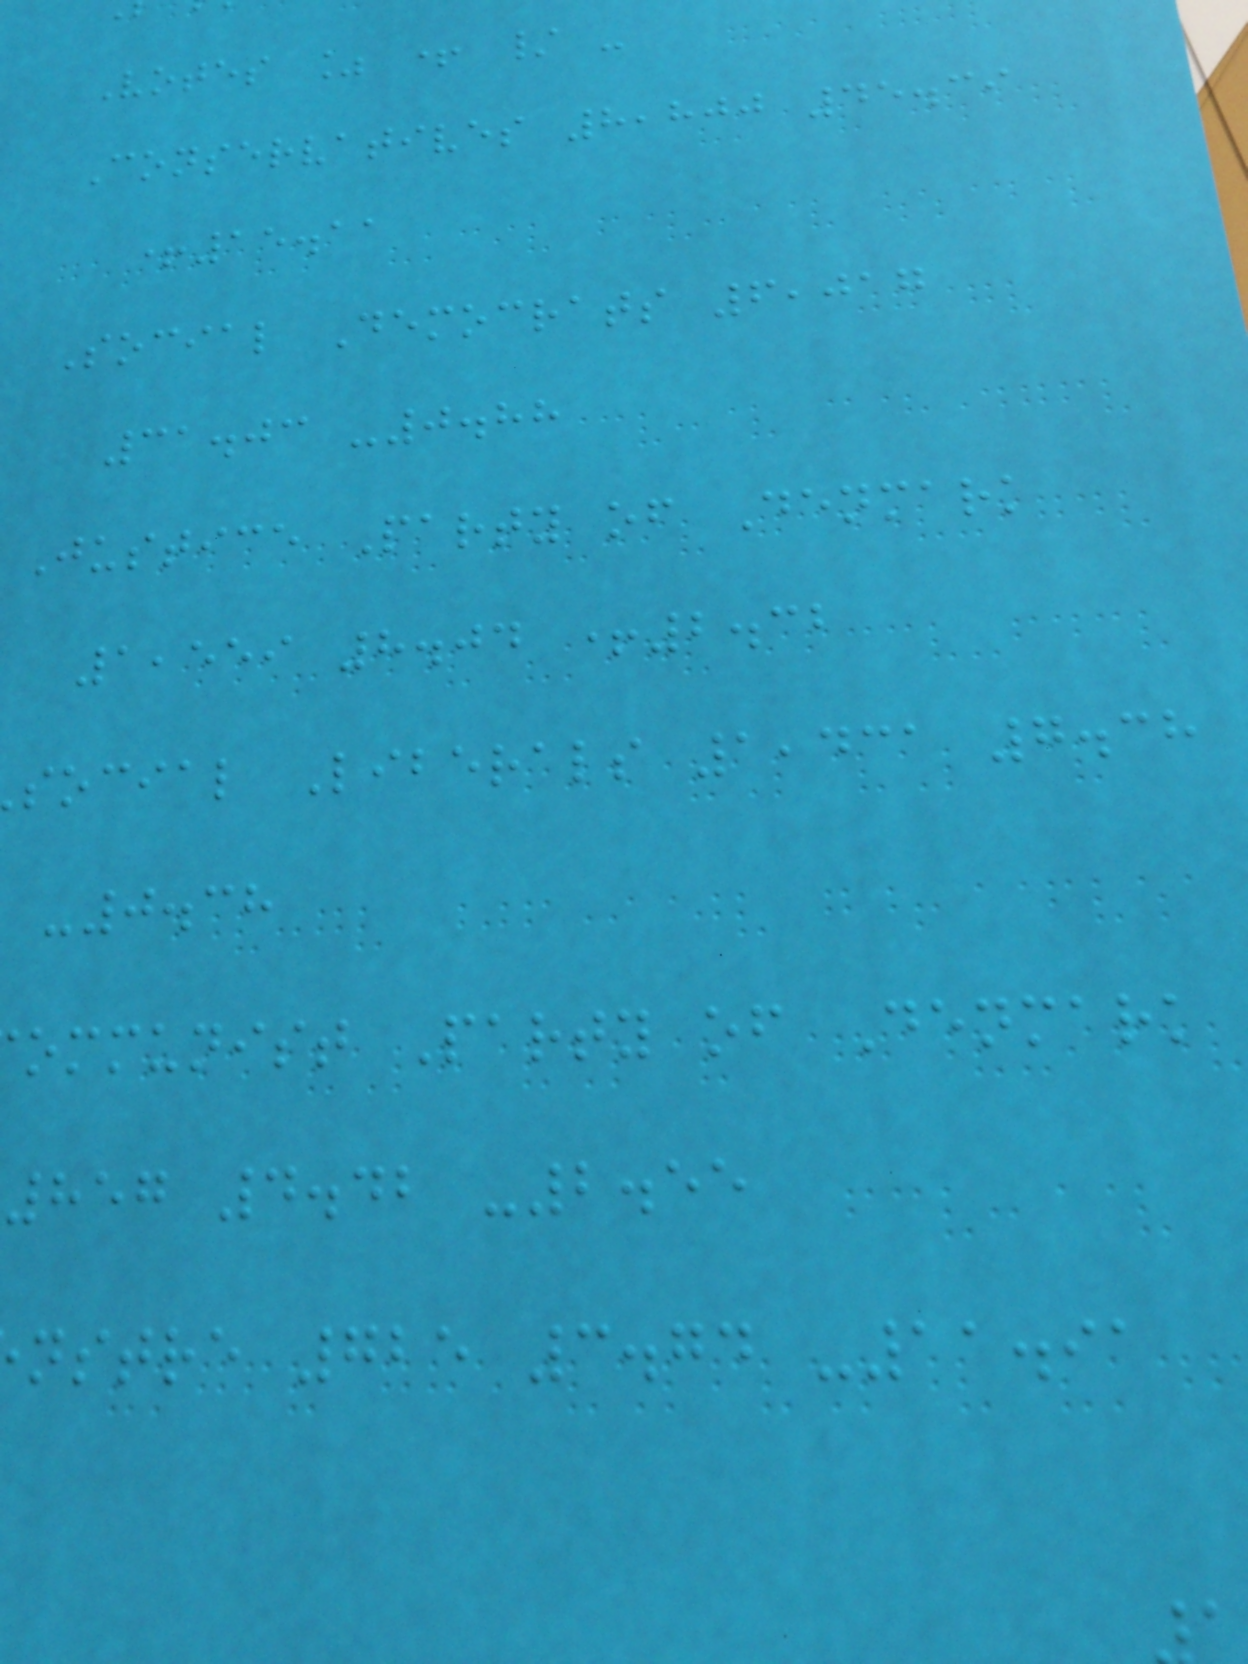Votes % + / -
Conservatives 8,800 45.39
+15.11
Social Democrats 6,017
31.03 -0.88
Justice Party of Denmark
1,559 8.04 +2.32
social Liberals 1,431 7.38
-0.38
ommunist Party of Denmark
857 4.42 -2.55
nstre 725 3.74 -11.91
